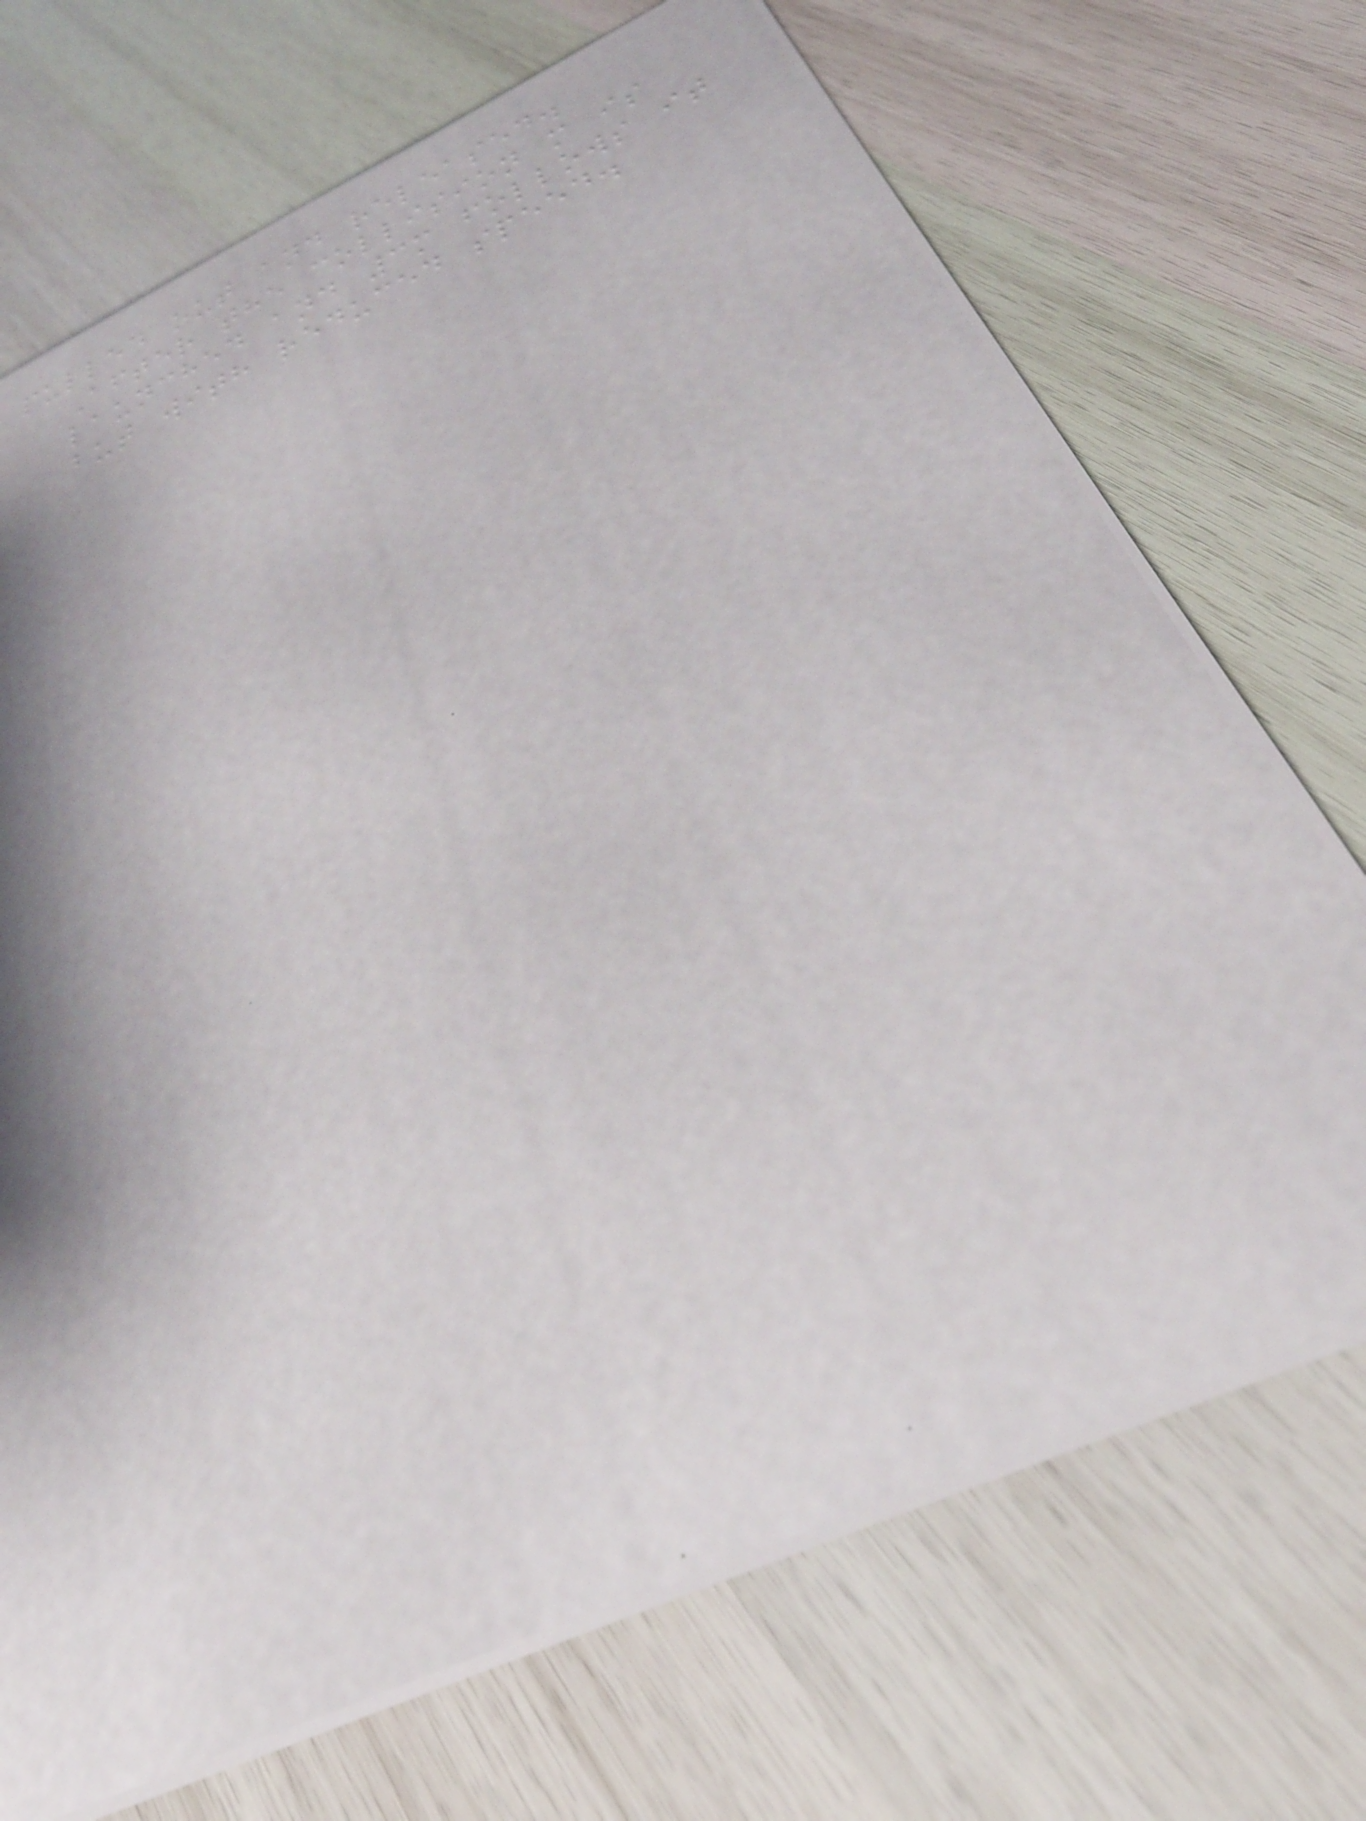pulled out and released.
After the collision m is
launched and 3m follows it
but with reduced speed.
